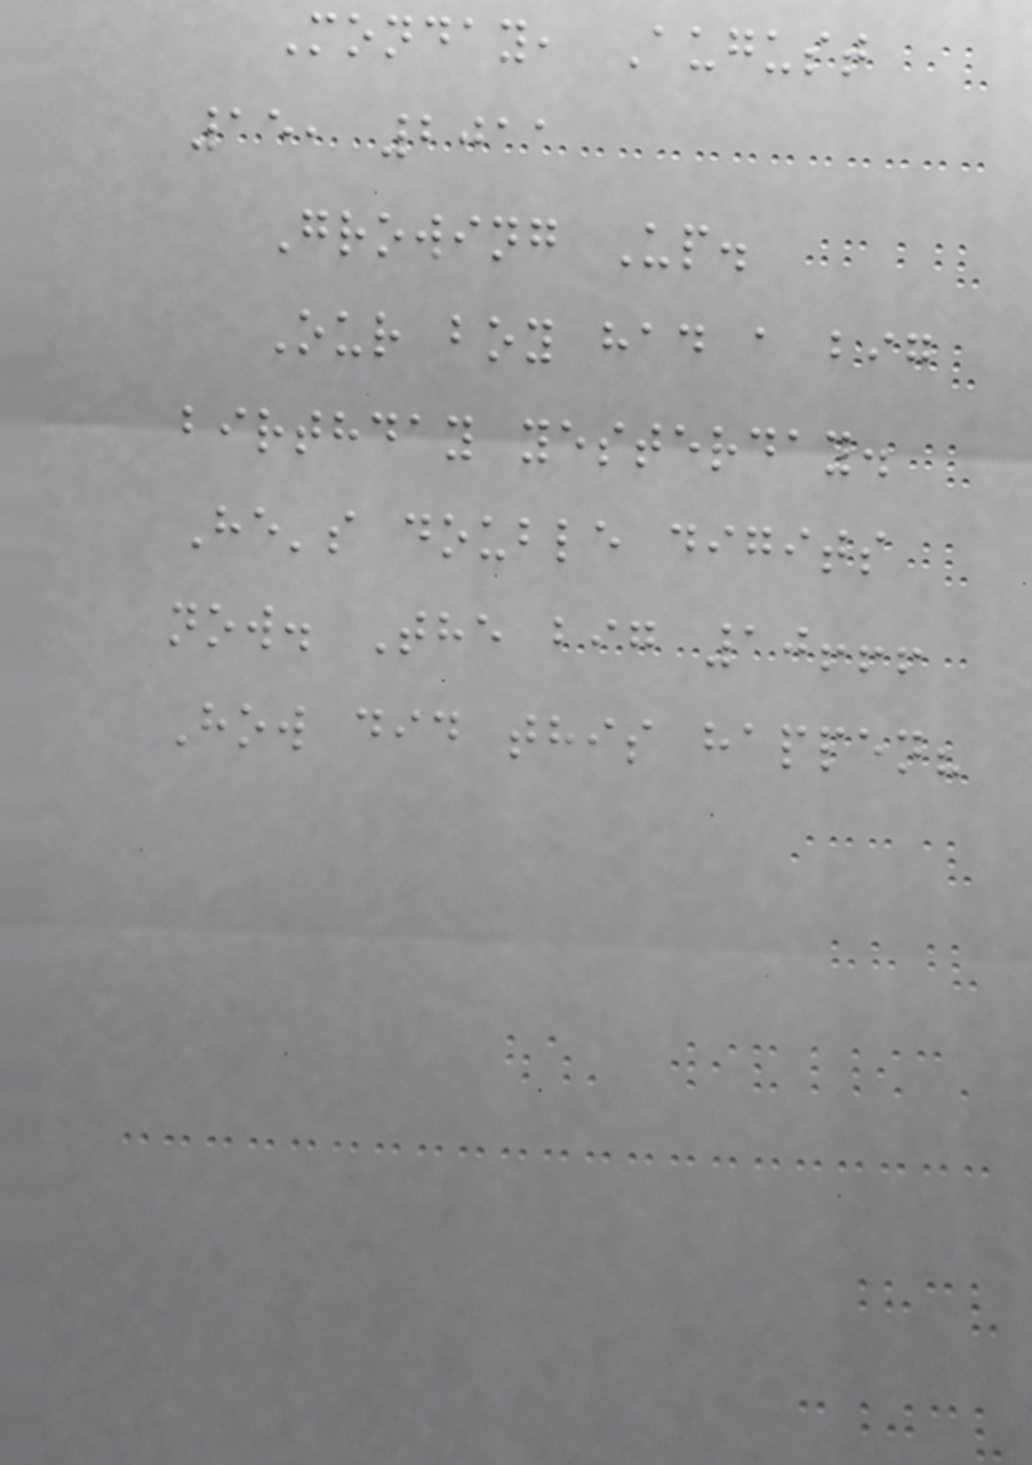Monday, August
15, 2011
Growing Up.
Our boy had a big
birthday yesterday.
He's double digits
now. The big 10!!!
How did this happen?
